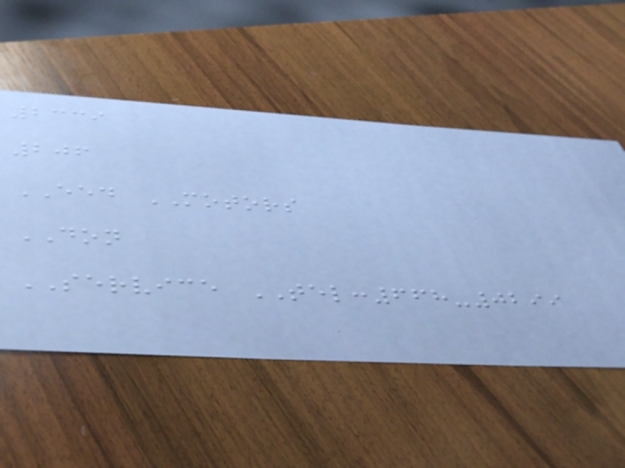2339
206
EED MOTORS
DON
SERVICE TEL:668-0299
